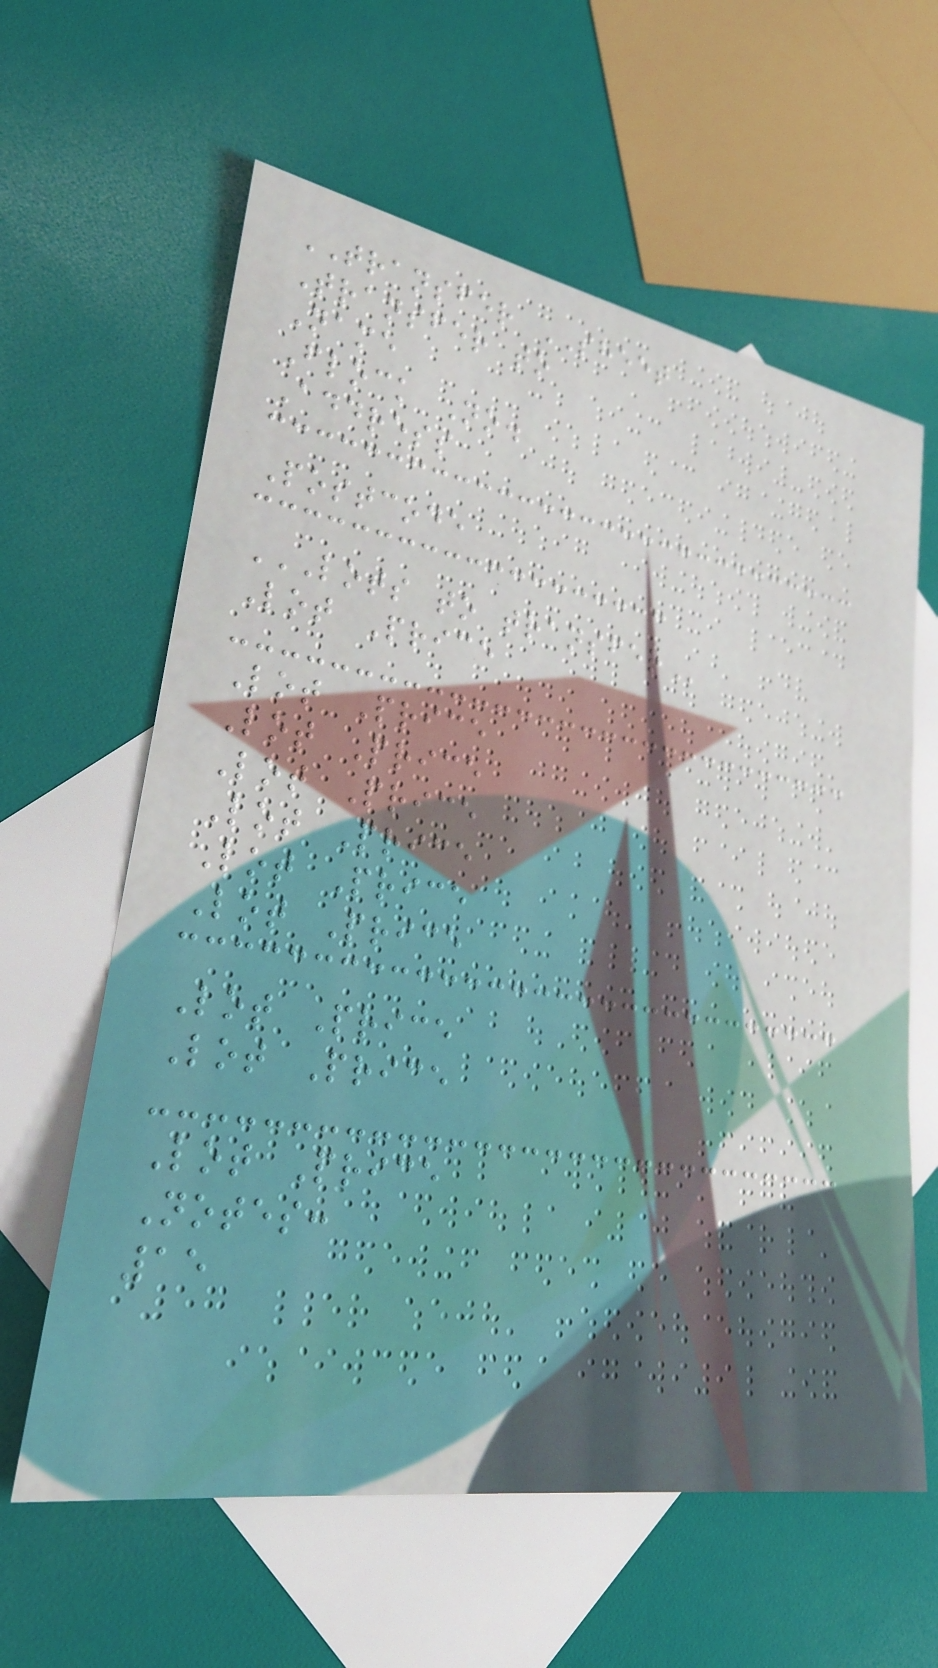TRANSFER SHEET
Transfer to
Name
Flock No.
Address
Postcode
LOTS TO TRANSFER
Lot Price
Lot Price
Lot Price
Lot Price
Lot Price
Lot Price
Lot Price
Lot Price
Lot Price
Lot Price
Notes:
15
